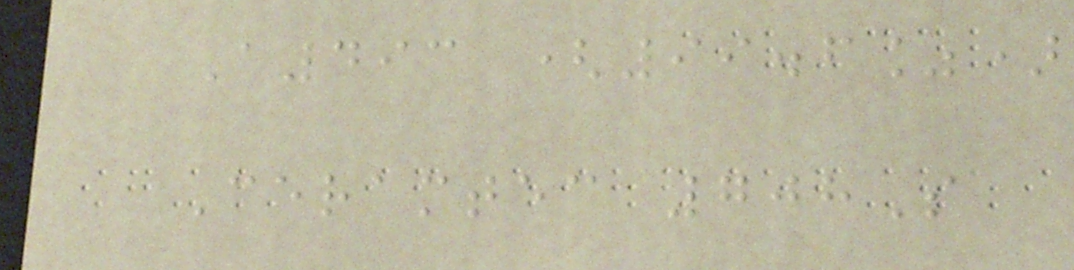A493 (99.6%)
Ceramtec 708S
